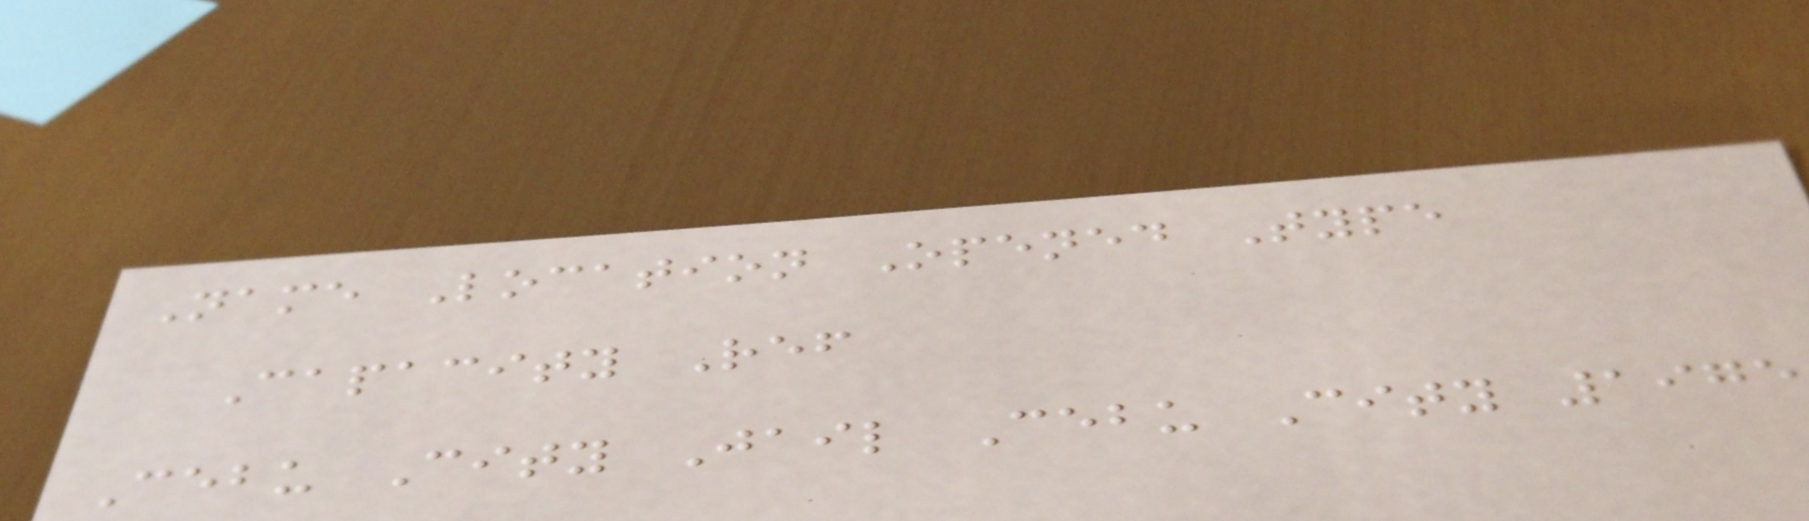Name Location Opened Type
Capacity Ref
Cebu City Jail Cebu City 1975
